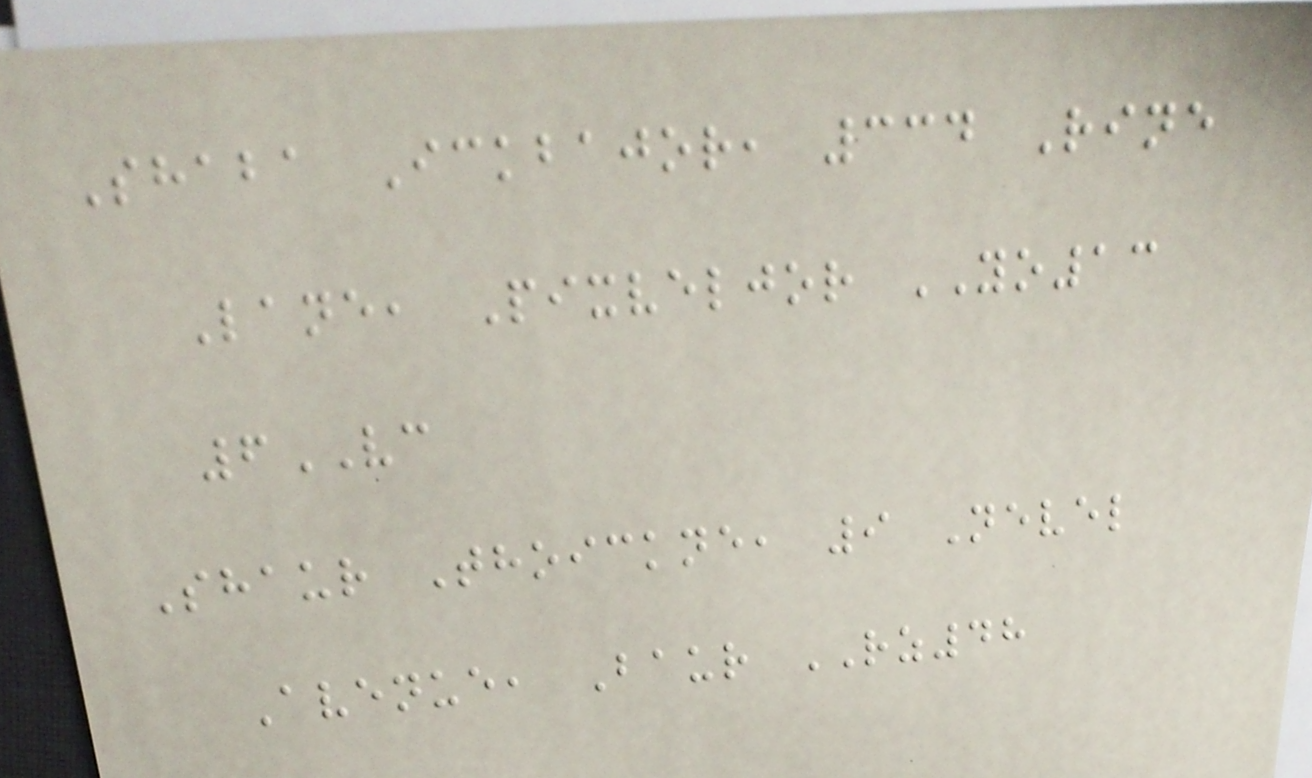Shaba Ickbajor, 334 Rine
Lane, Pixveljor YO13
6VC
Shaur Thoickne, 9 Nevel
Avenue, Baur RZ48
